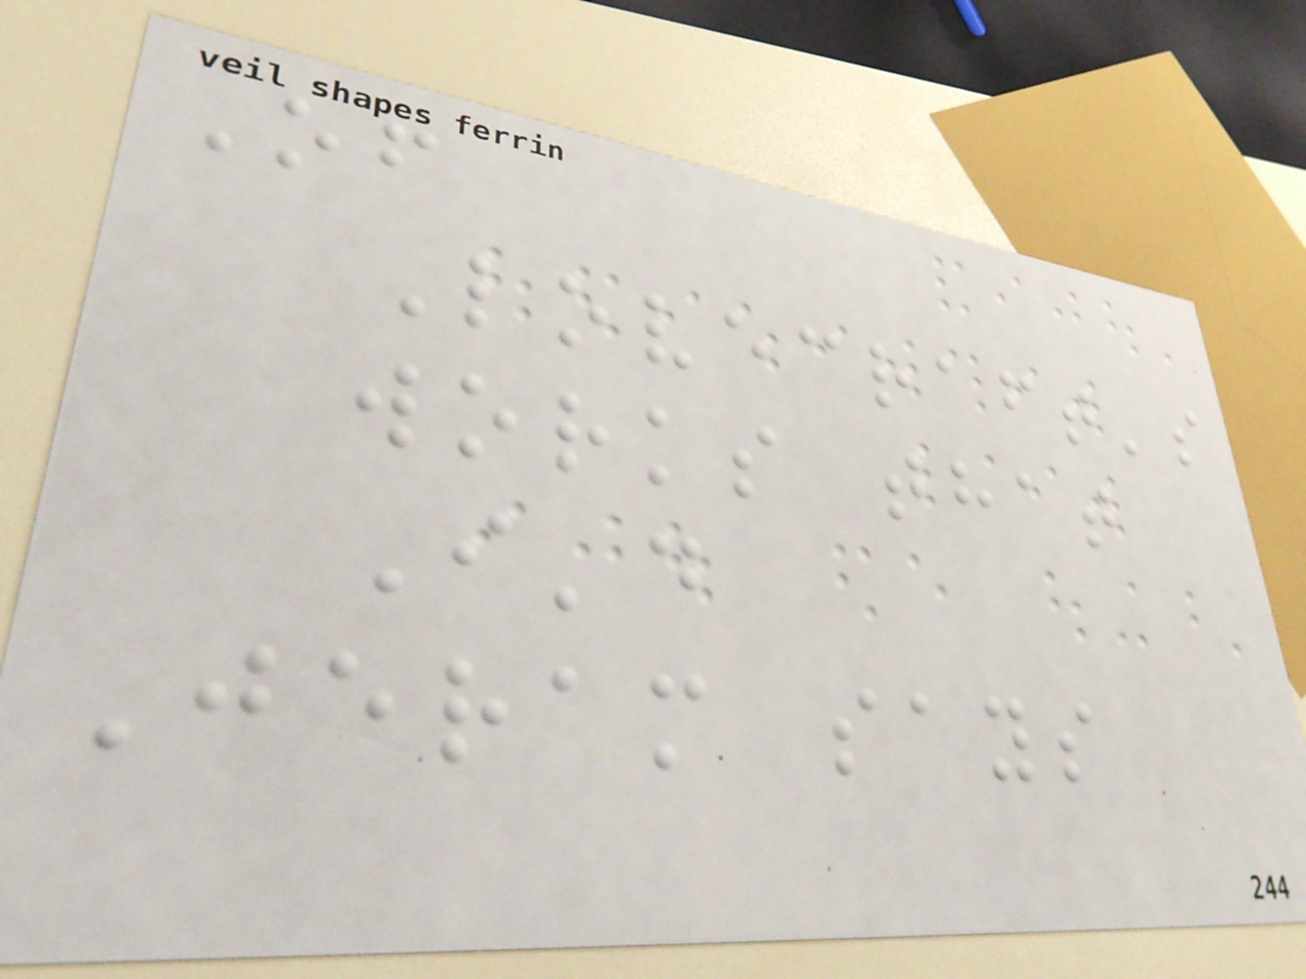Of
Lovecraft's
works that
I'd
Jeram says
